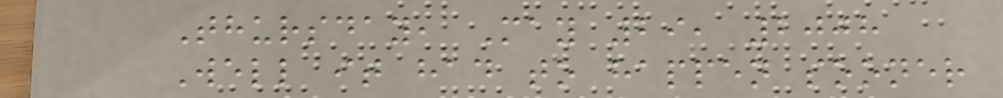Thursday, May 29, 2008
Well it had to happen sooner
